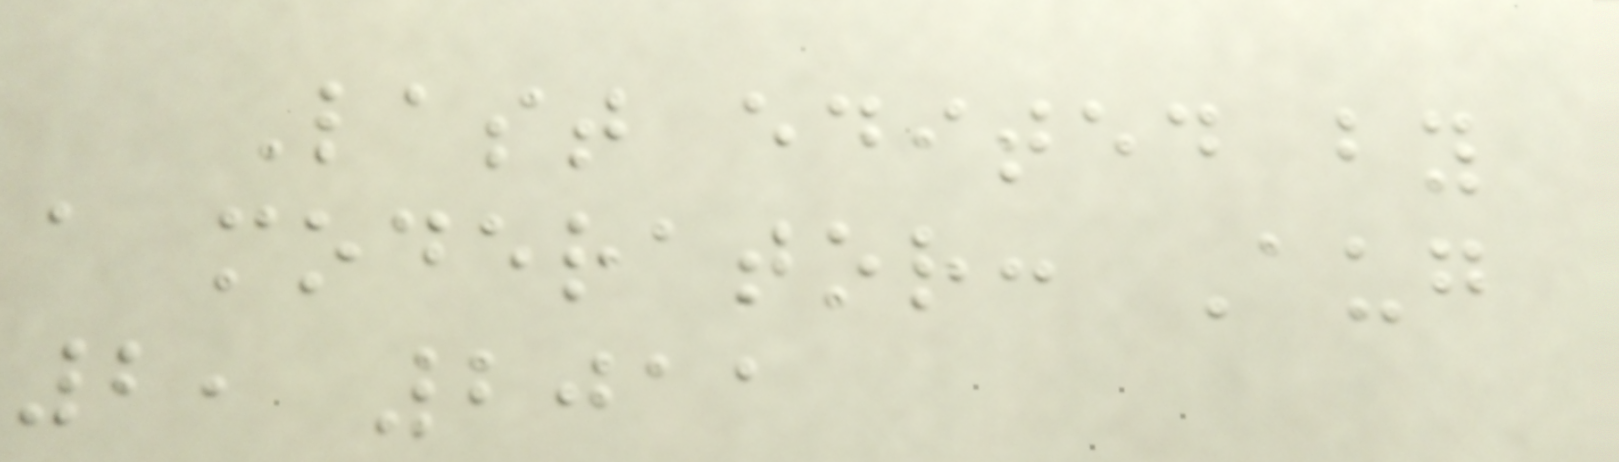Last edited by
a moderator: Aug
2, 2011
